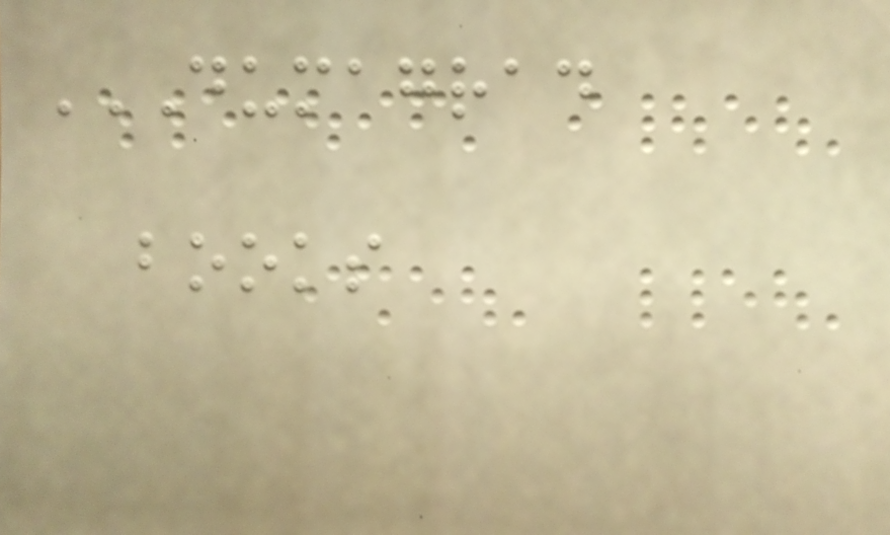DUMAGRAD
BOOKS
